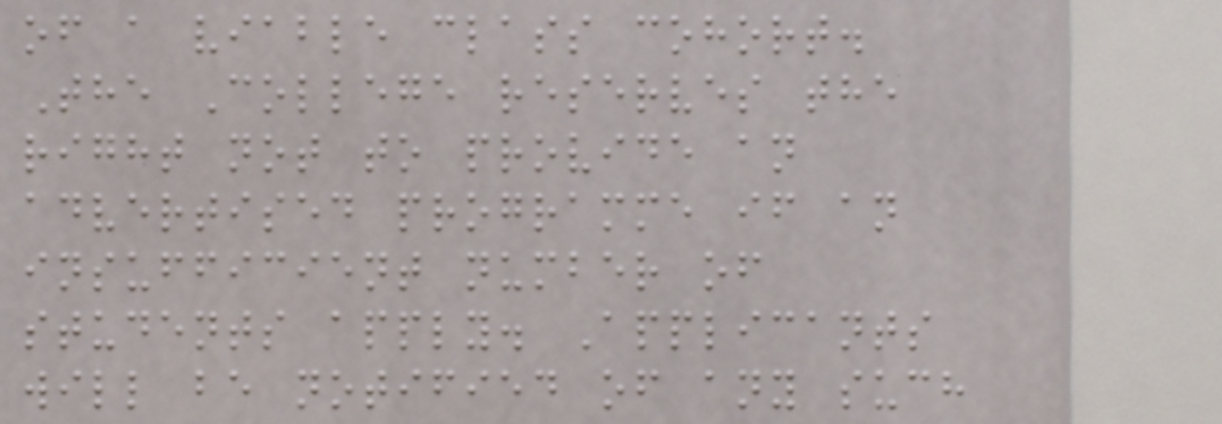of a viable class cohort.
The College reserves the
right not to provide an
advertised programme if an
insufficient number of
students apply. Applicants
will be notified of any such
